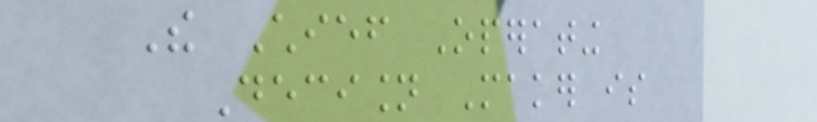The Chief Operating
Decision Maker is
